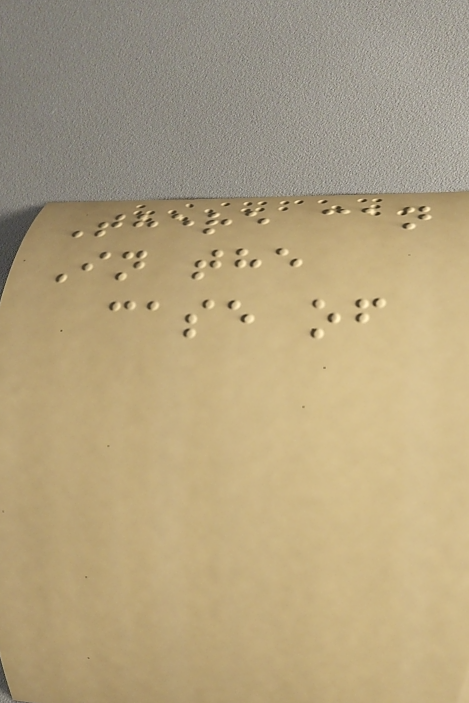There can
In the
case of
